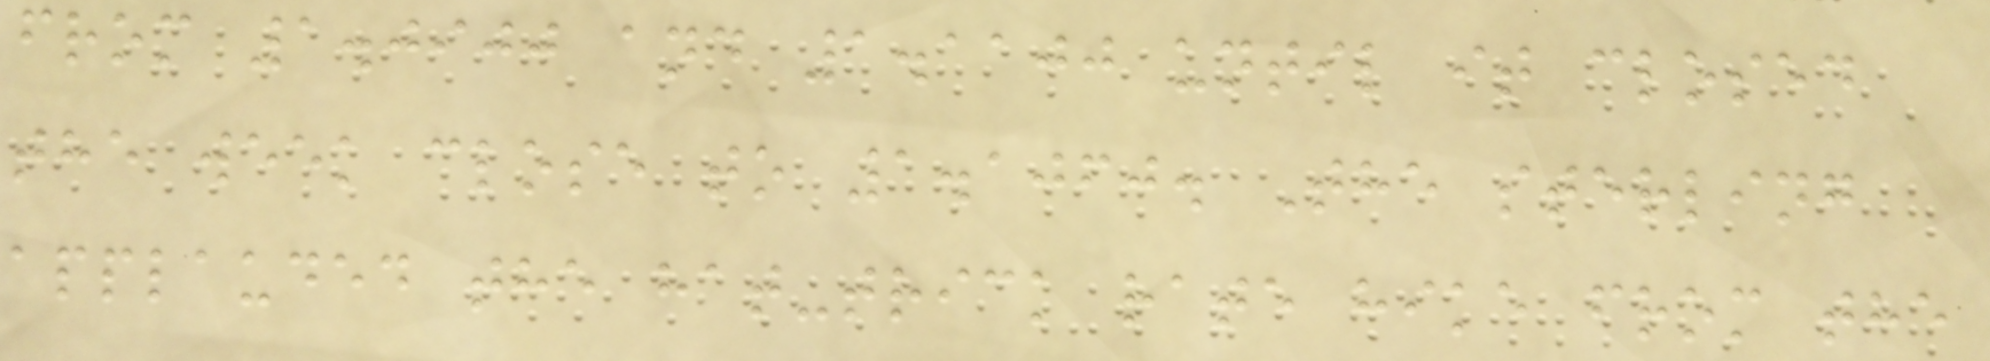from 1.0900 and 1.1100 until it closed
the week close to 1.1060. The sterling
applauded the hat-trick rate hike from the
